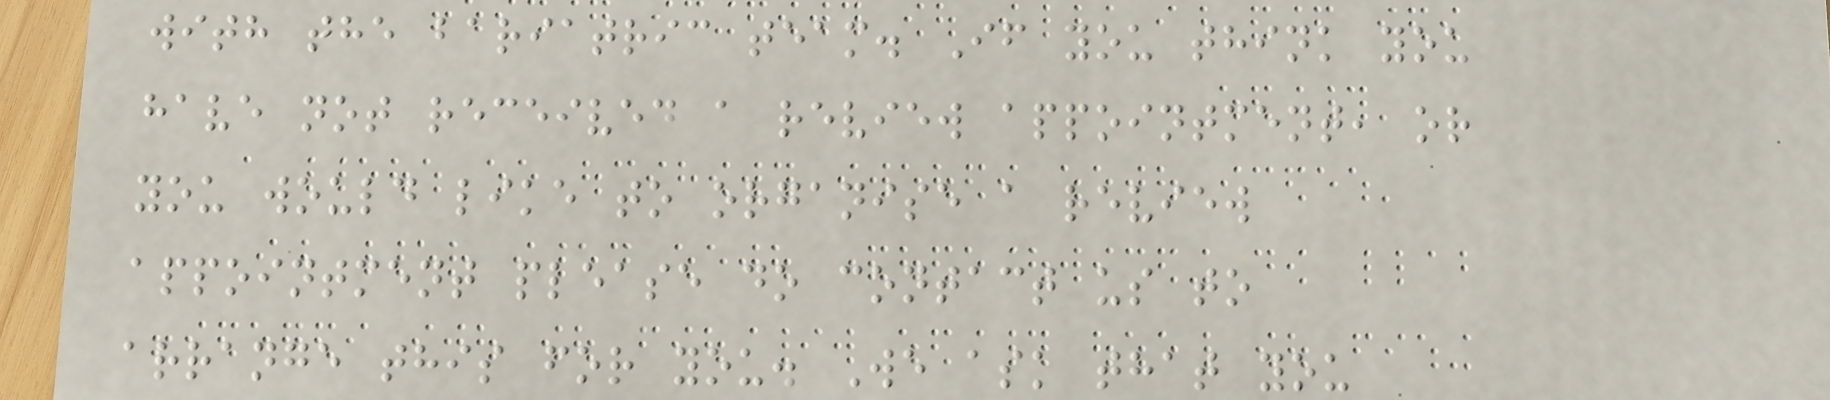with the bariatric team. If you think you
have not received a review appointment, or
you would like to organise a review
appointment please do contact us to
arrange this for you. We ask that you
